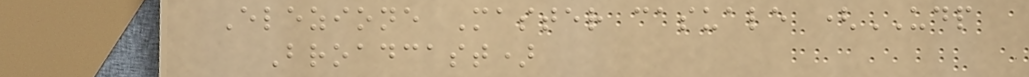Elezione Master casuale (UDP
Broadcast)
